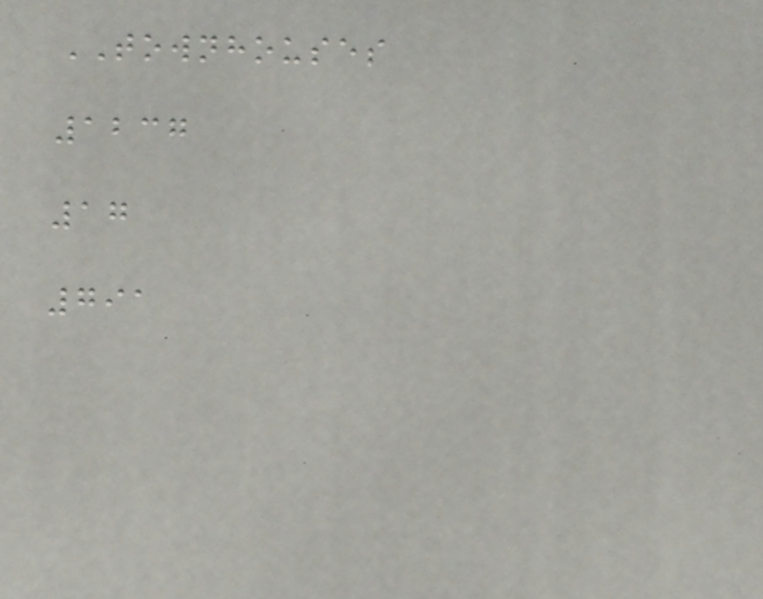TOWNHOUSES
1237
17
791
